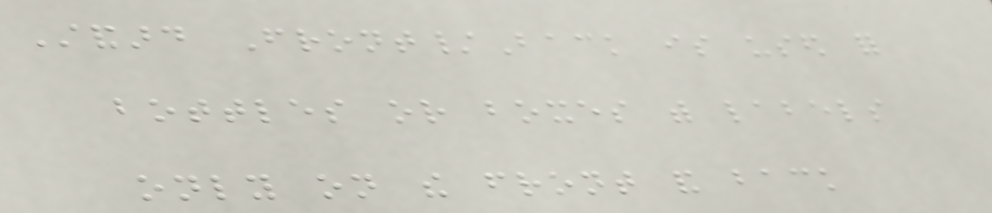Standard Front/Back is used for
bottles or boxes with labels
only on the front and back
